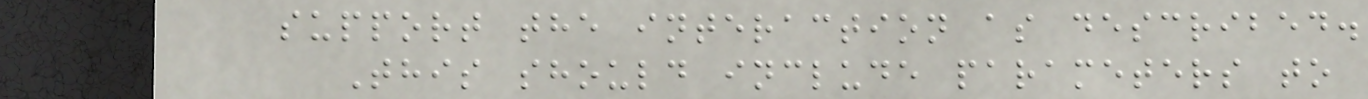support the interaction as described.
This should include parameters to
